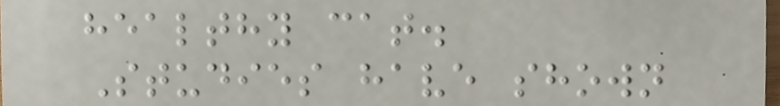healthy cat.
Studies have shown
